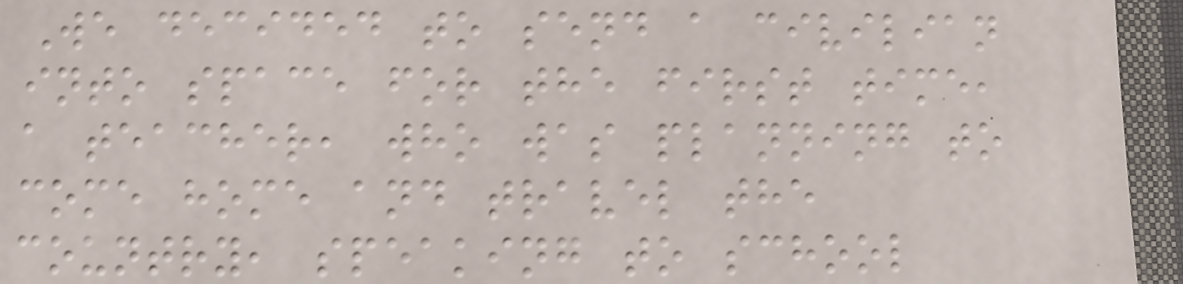We decided to send a civilian
into space for the first time,
a teacher, who was planning to
come home and travel the
country, speaking to school
